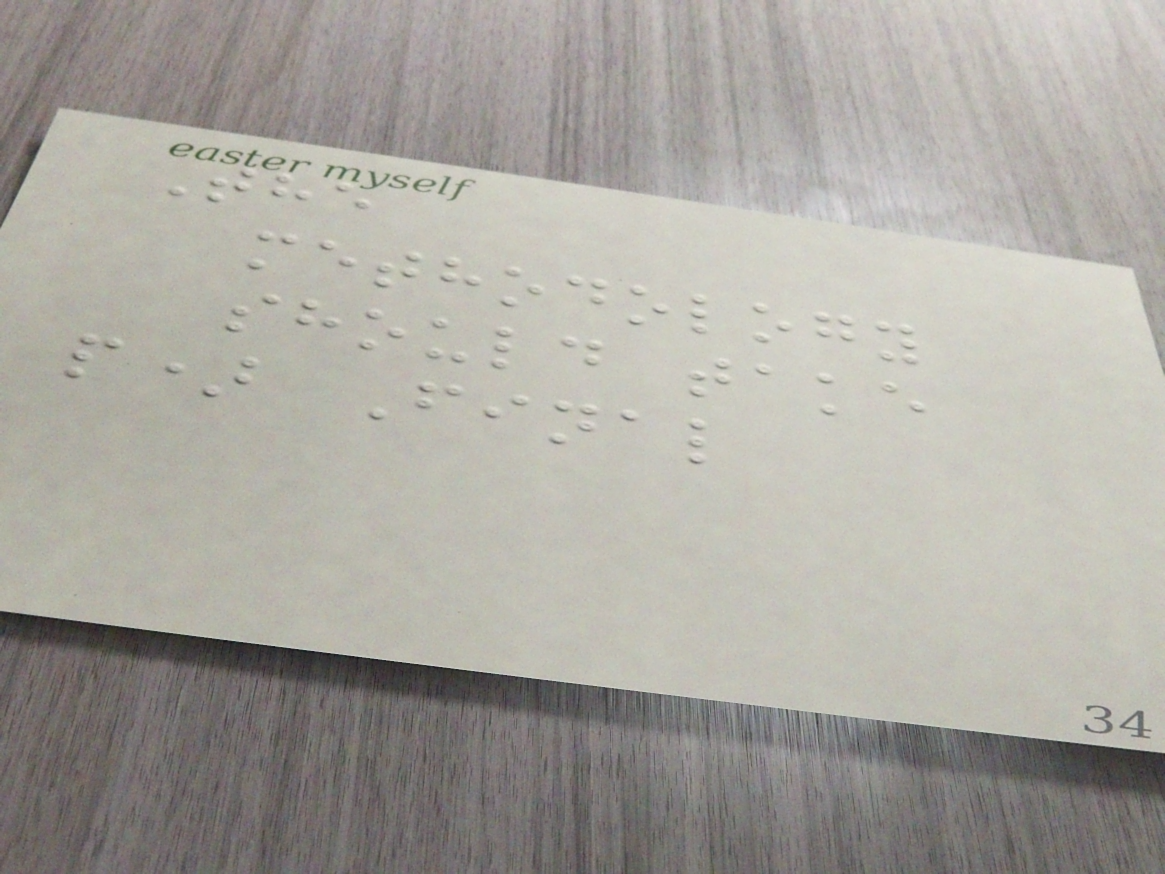The
methodology
should take
p) Final
